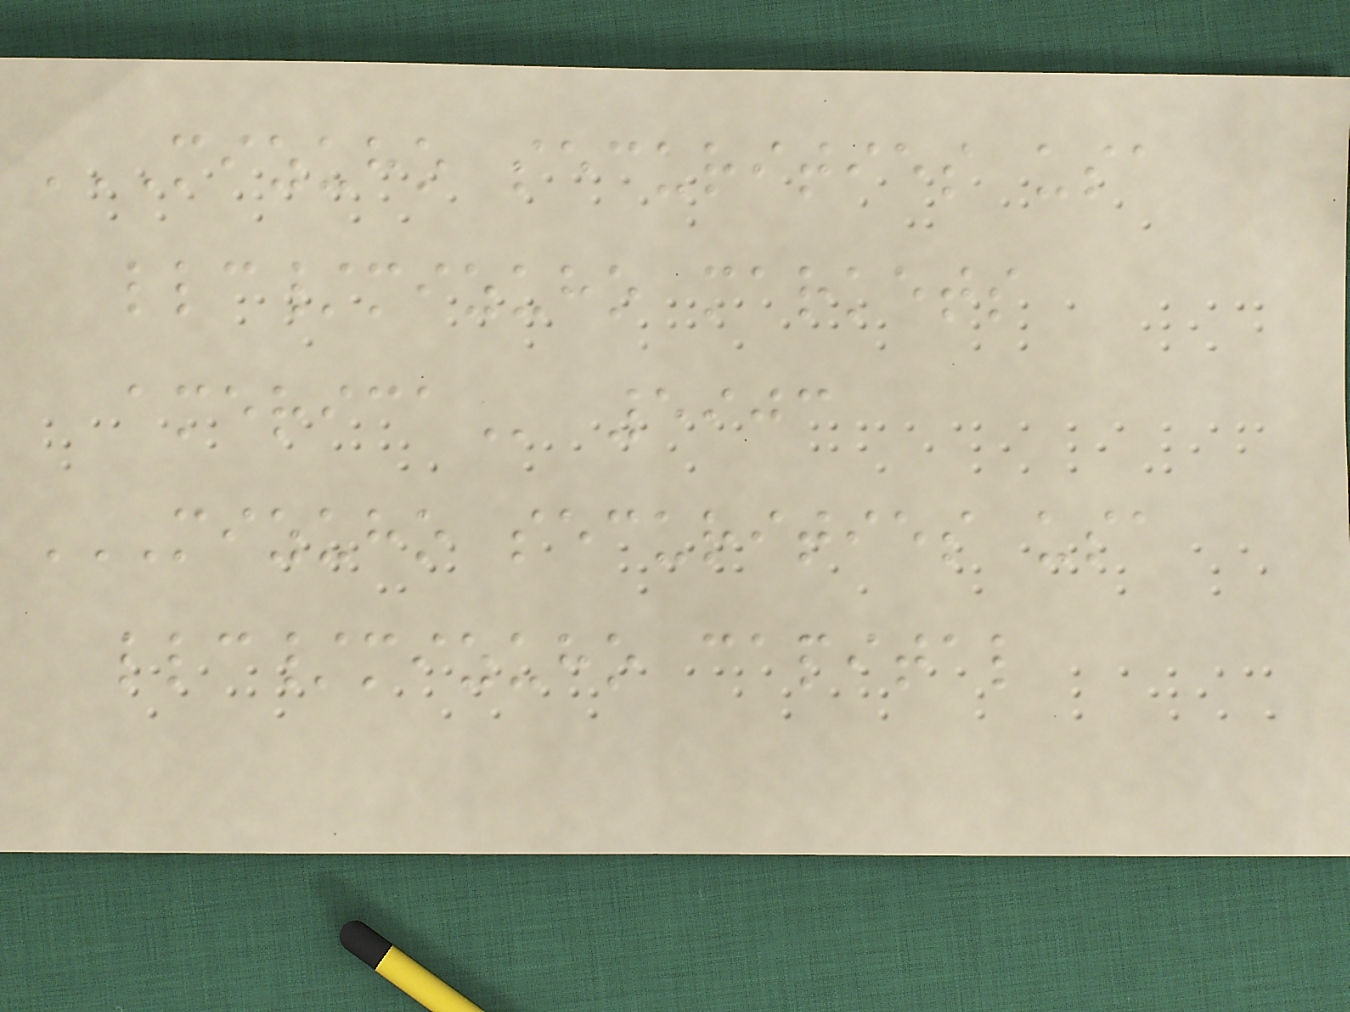MIZUHO SECURITIES USA
LLC/MIZUHO MARKETS
AMERICA 5903
MIZUHO SECURITIES USA
LLC/MIZUHO CAPITAL
